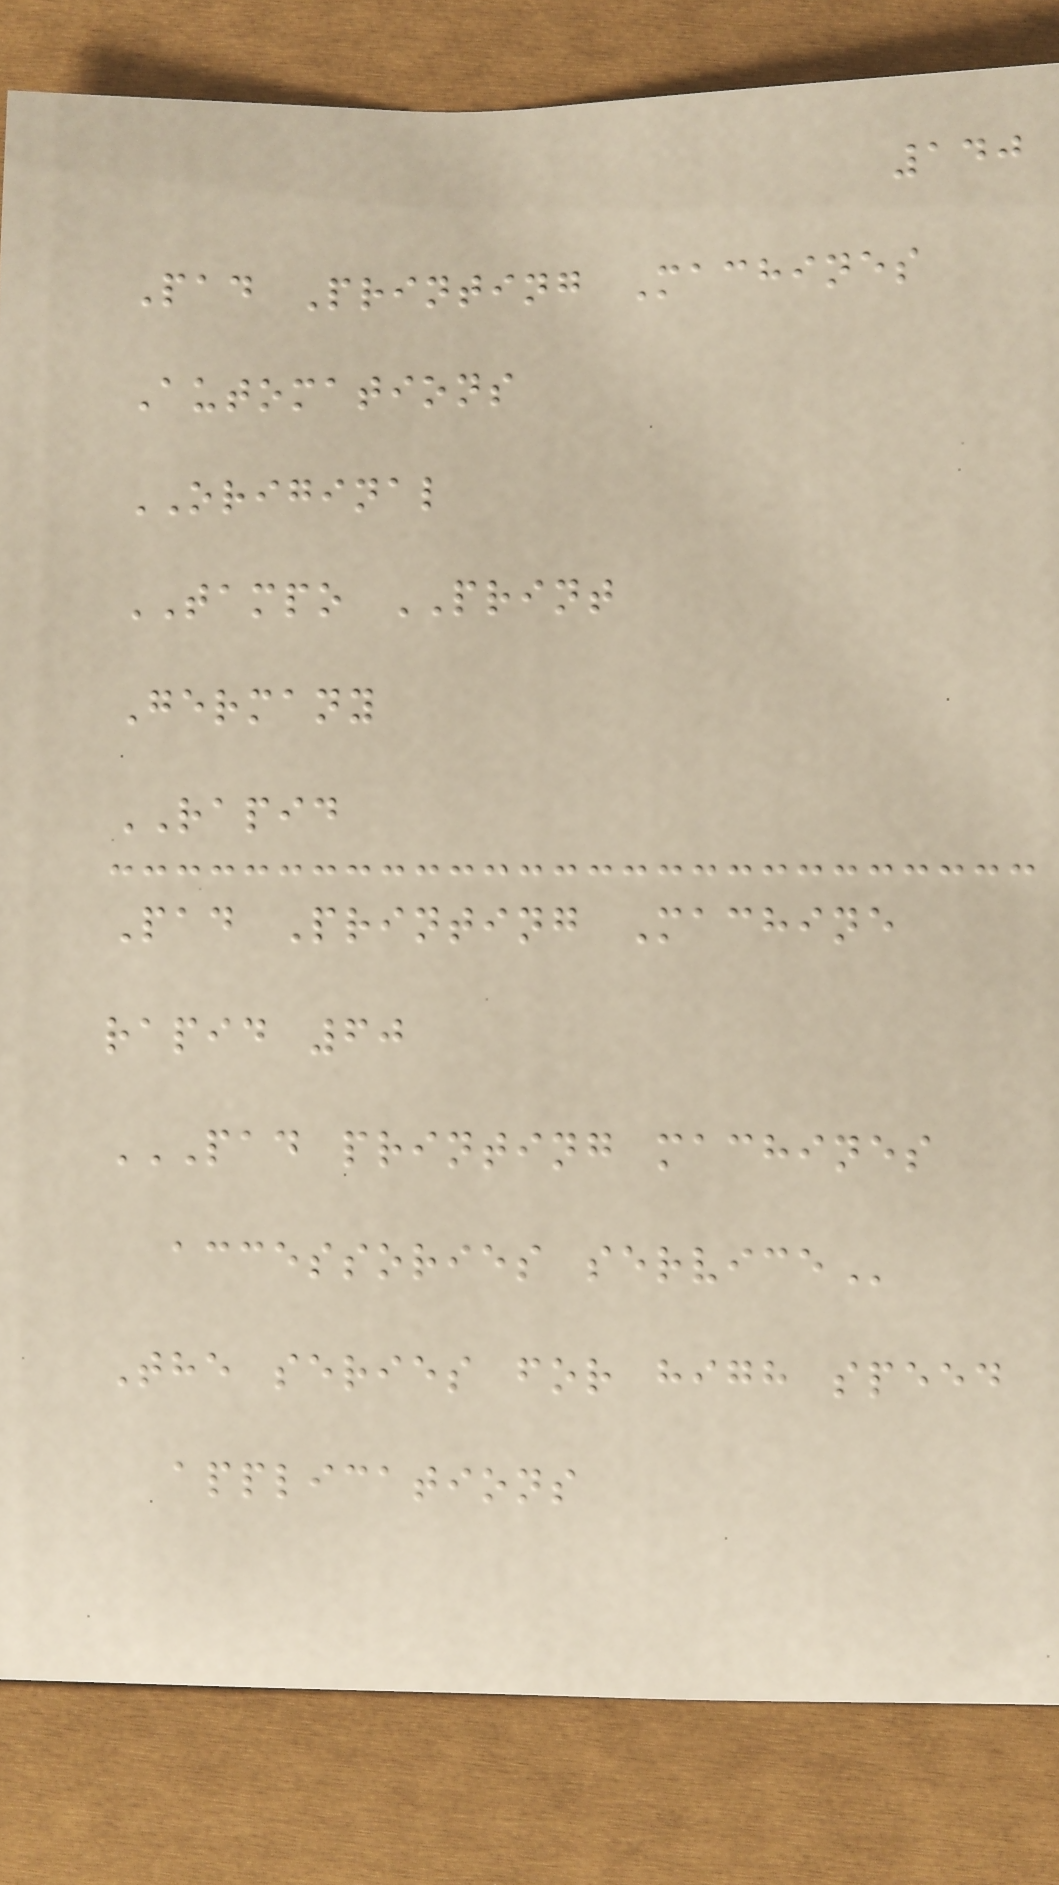140
Pad Printing Machines
Automations
ORIGINAL
TAMPO PRINT
Germany
RAPID
Pad Printing Machine
rapid 60
PAD PRINTING MACHINES
ACCESSORIES SERVICE
The series for high speed
applications
